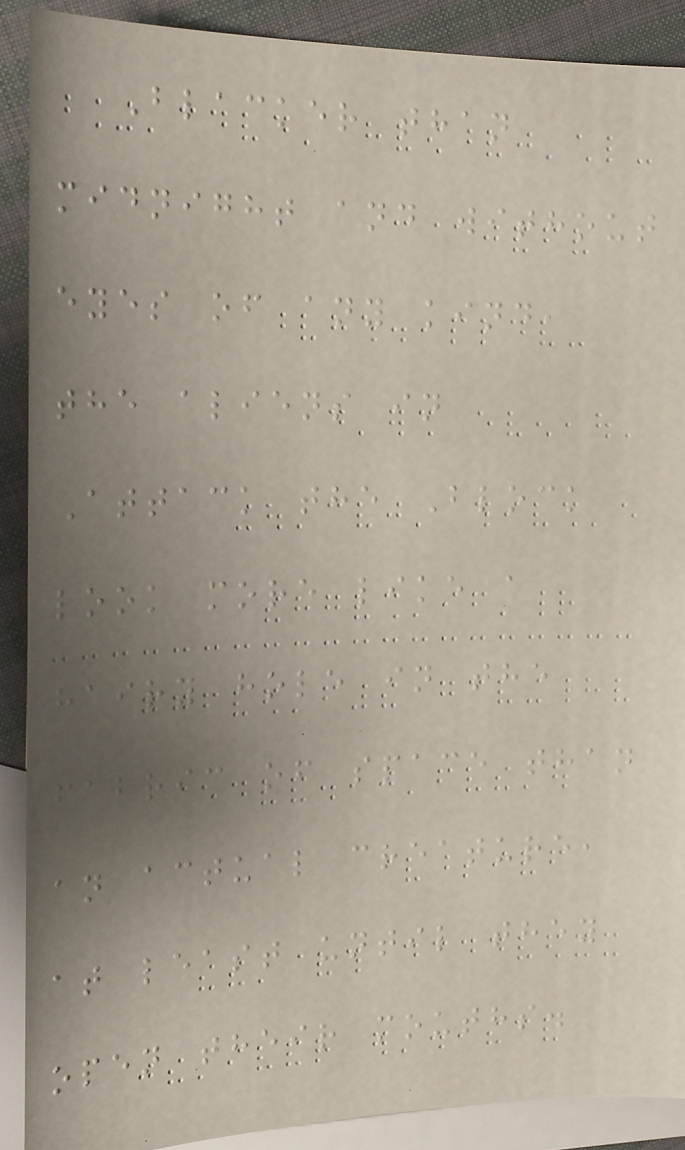Blacker than
midnight and without
eyes of any kind,
the aliens in
Attack the Block
look more like a
hairy hole in the
fabric of space than
an actual creature,
at least until they
open their mouths.
